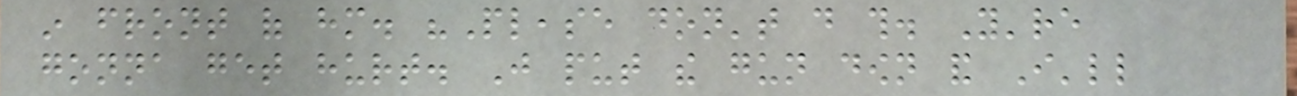in front of him. "Please don't do this. You're
gonna get hurt. Just put the gun down and I'll
